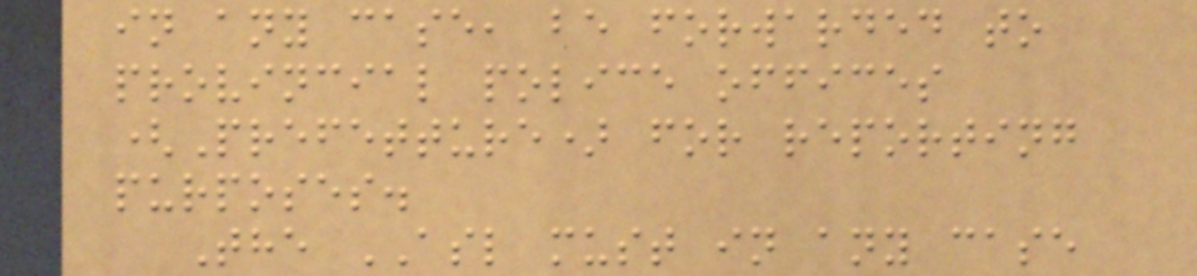in any case, be forwarded to
provincial police offices
(Prefetture) for reporting
purposes.
The ASL must in any case
